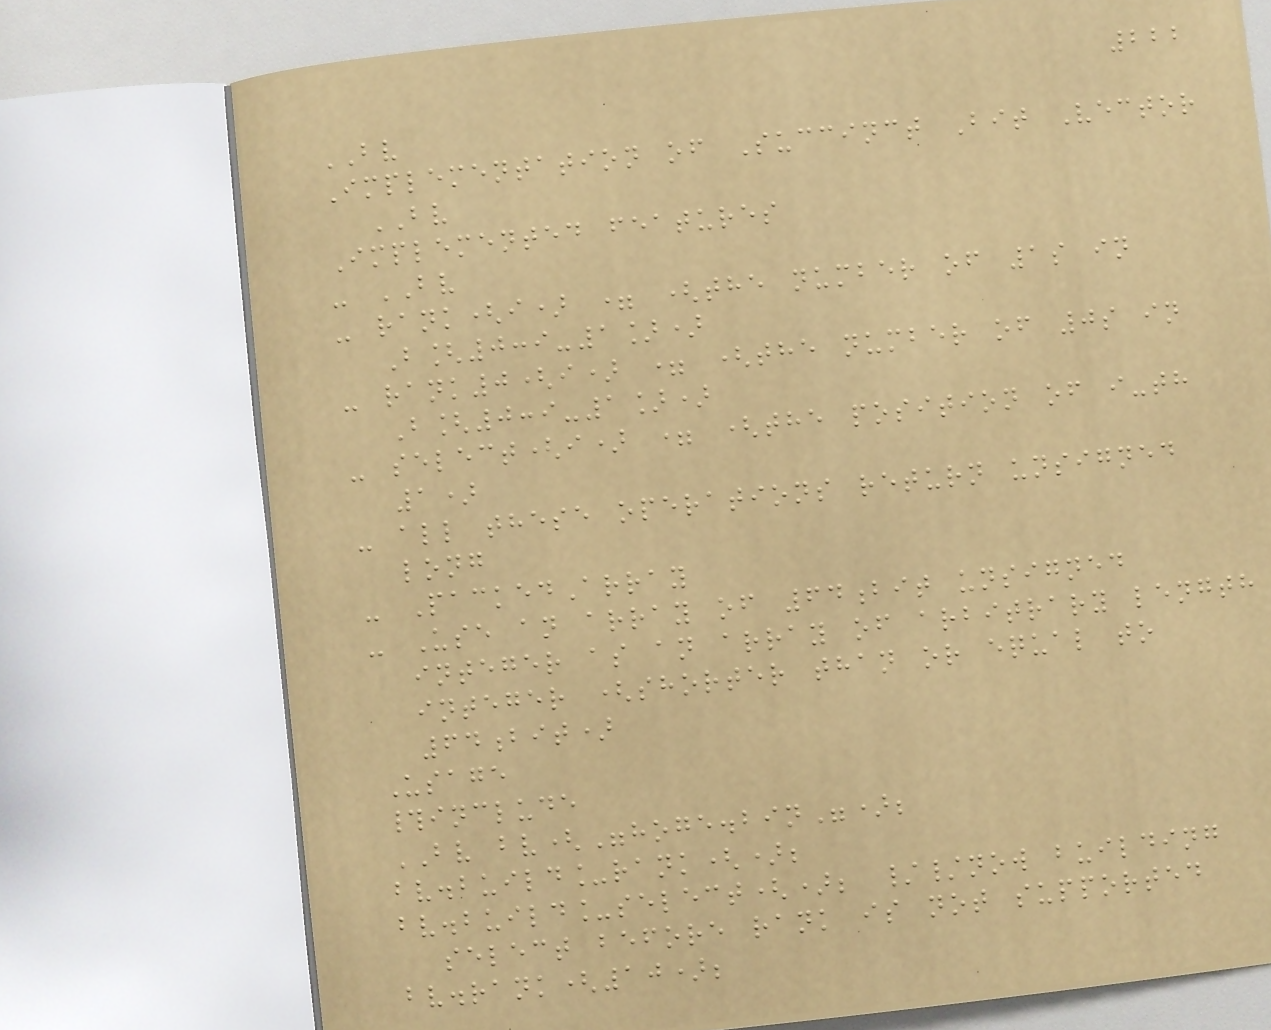222
BV
Implementation of Succinct Bit Vector
BV
Implemented features
- BV
- rank(i) = (the number of 1s in
B[0:i-1])
- rank0(i) = (the number of 0s in
B[0:i-1])
- select(i) = (the position of i-th
1)
- all these operations return unsigned
long
- PackedArray
- Use an array of 64bit unsigned
integer as an array of arbitrary length
integer (shorter than or equal to
64bit)
Usage
#include
BV bv("hoge.bin");
bv.build_rank();
bv.build_select(); //now building
select before rank is not supported
bv.rank(10);
